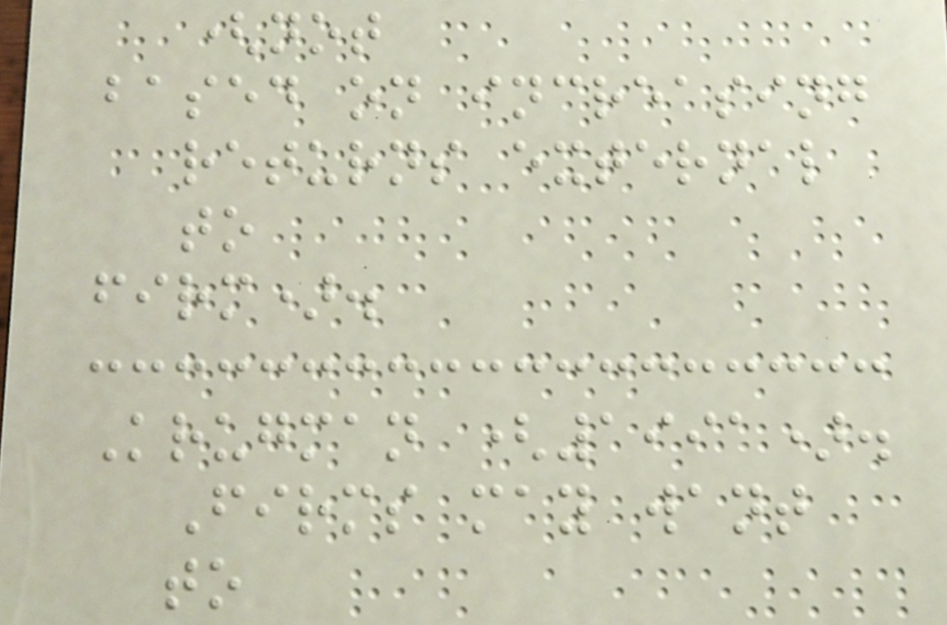(not
based on increasing
returns external
to
firm).
Krugman (1991).
Firms may want
to
